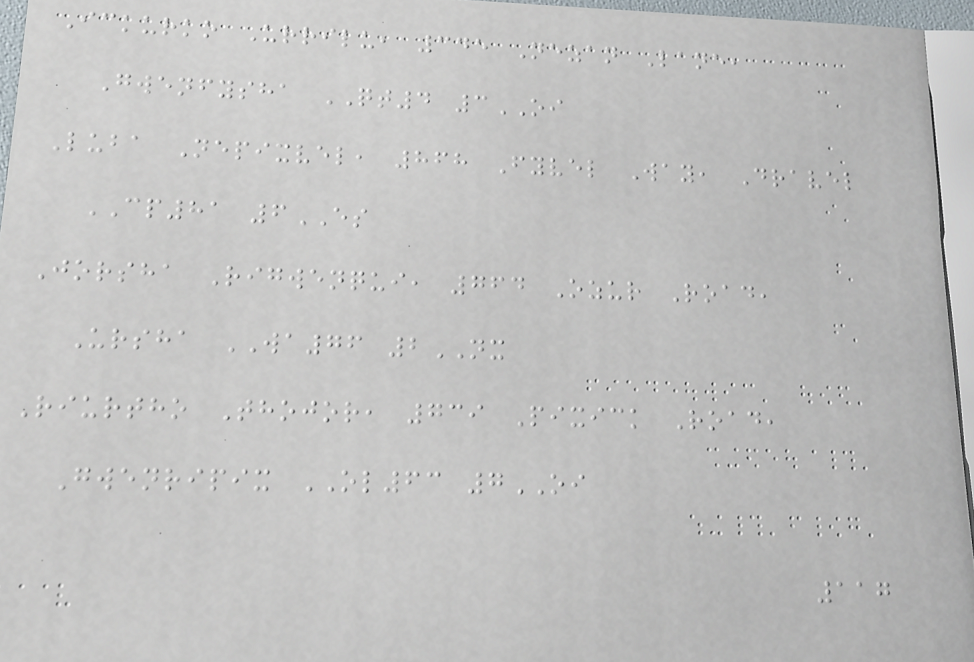Ickurko Urrilu, 345 Nezan Lane,
Gwenfysha QT4 3OI
Luba Nepixvel, 868 Fyvel Way, Dravel
CP81 6ES
Jorsha Rigwenqui, 764 Ozur Road,
Ursha WA76 2NX
Riurtho Thojor, 739 Pixick Road,
Gwenripix OL63 7OI
117
